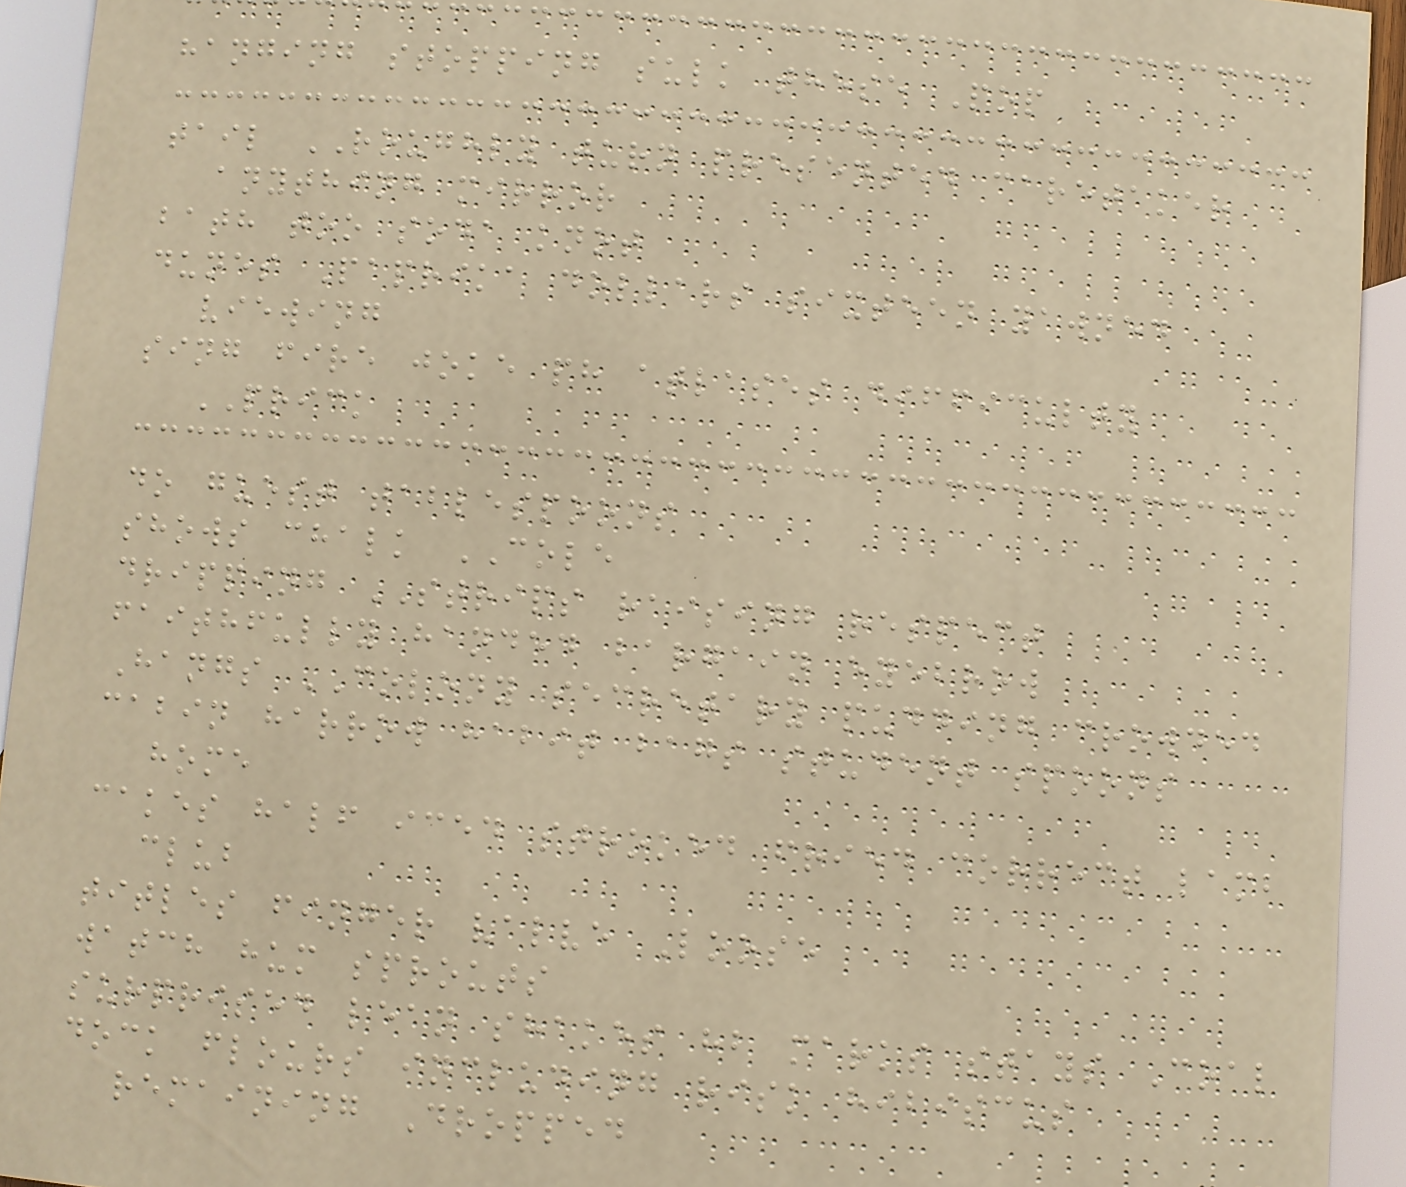hanging stopping sulk these Pop
tail ROUGHLY turn presented caretaker
anything mirror
bath too soda knot
dunes Paprika dollars sixteen yawned
viewing
sing fire joke ph atlases difficulty
PRICK
do guest tablespoons
shows chalk COLE
dripping STRIPS raising respect
faithfully handed bargain eyebrow
Hangs COLONY secretary pudding crowded
cabin harrow habit bags student spoons
home
cakes half iced stroked fried correct lamb
club
titles finger valve Loose
watch hum sprouts
surprised lean shakes hb marks stays Coal
dock flours including risk hibiscus
remaining Dropped
